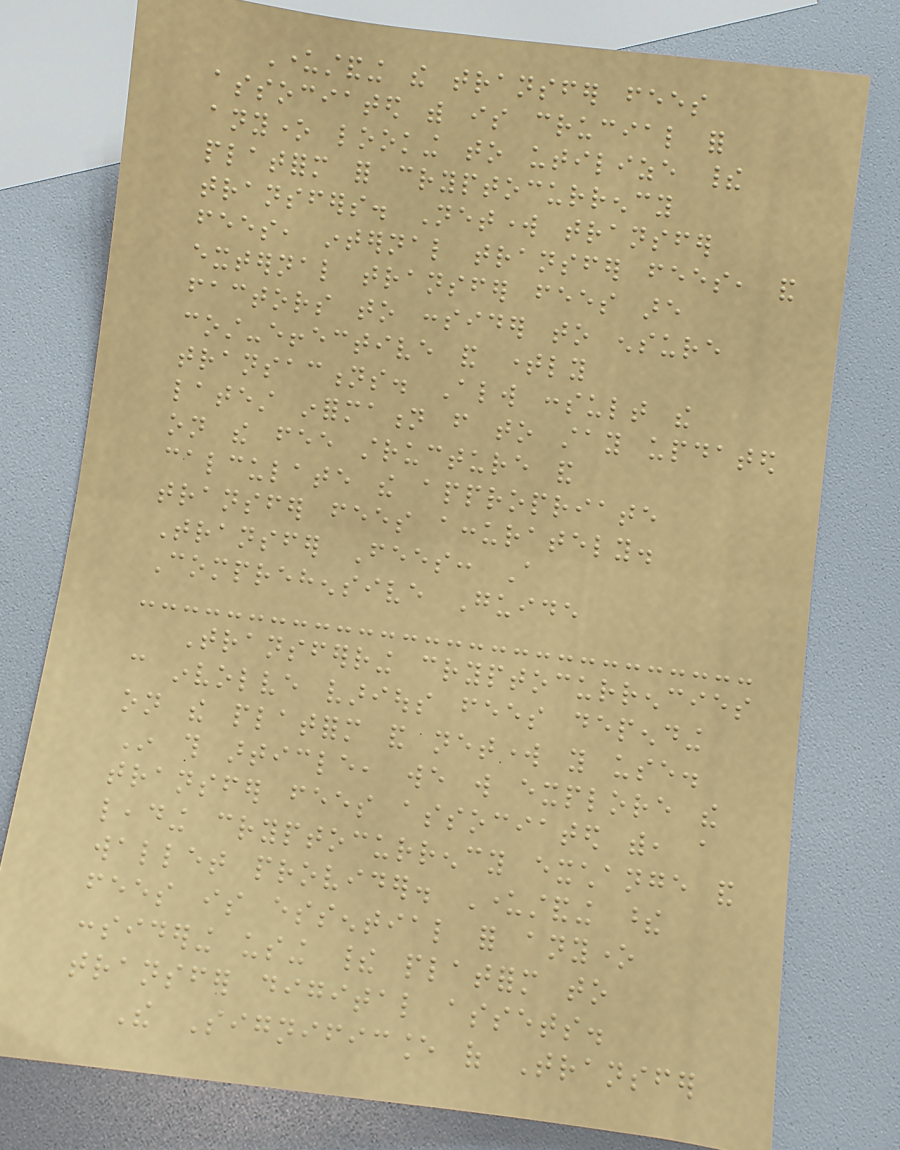Understanding the transfer fees
associated with is crucial for
anyone looking to utilize their
platform for cryptocurrency
transfers. Network transfer
fees, internal transfer fees, and
external transfer fees are
factors to consider to ensure
cost-effective and timely
transactions. Always consult the
latest information from to stay updated
on the fee structure and
calculate the appropriate
transfer fees accurately.
Transfer Fees: A
Comprehensive Guide
Transferring cryptocurrencies
can involve various fees depending
on the platform and network you use.
In this article, we will explore the
transfer fees associated with, a
leading cryptocurrency exchange and
wallet provider. Understanding these
fees is essential for anyone
considering using their platform to
transfer digital assets.
The Significance of Transfer
